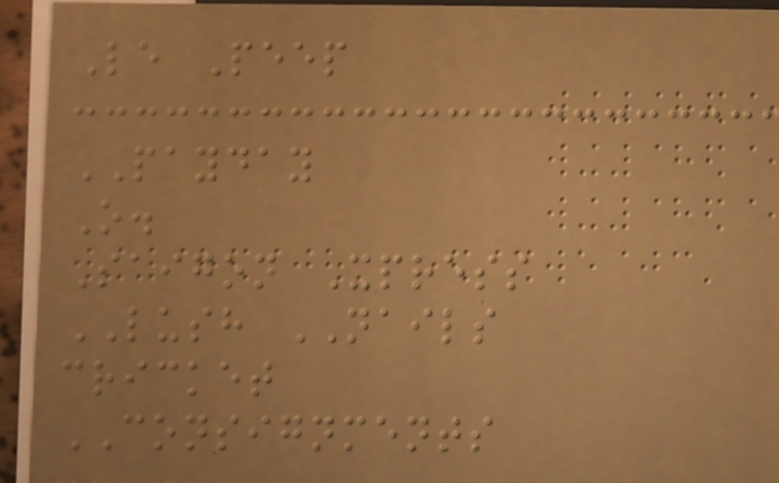Le Peep
PAYDAY
O.
Saigon Xpress
LUSH NAILS
cricket
CONSIGNMENTS
